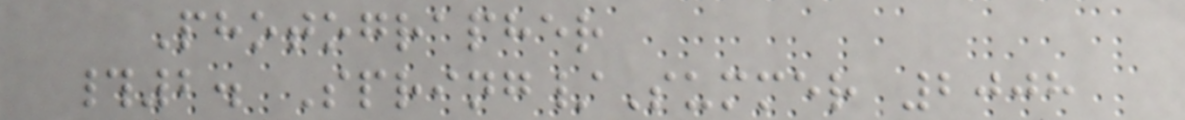Photographer
#2. Spring/Summer 2008
